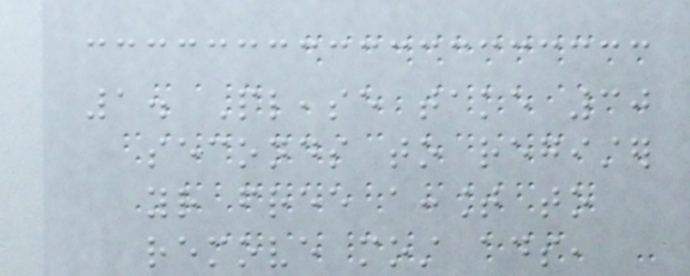1. Please take 30
seconds to register
your free account to
remove most ads,
